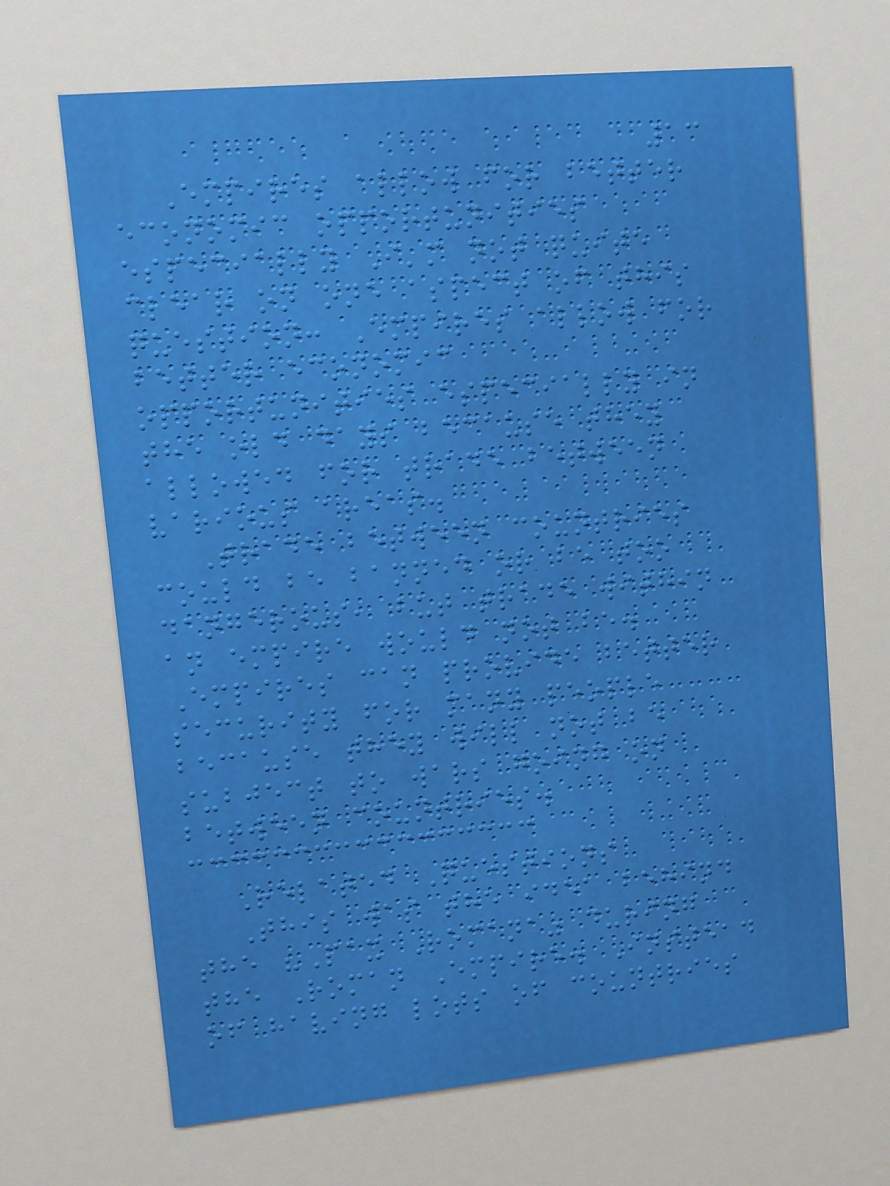13
Empires allow for better
economic opportunities
especially I'm not quite
clear on one aspect of this
question: Empires allow for
better economic
opportunities especially in
the old days because they
allowed for trade between
various areas.
Trade between countries
could be banned or be too
dangerous, but trade within
an empire would not be.
Empires can provide better
security for many people
because they will not be
subject to wars going on
between countries.
Related Questions
This was the idea behind
the "Pax Romana" during
the Roman Empire. Instead
of having lots of countries
